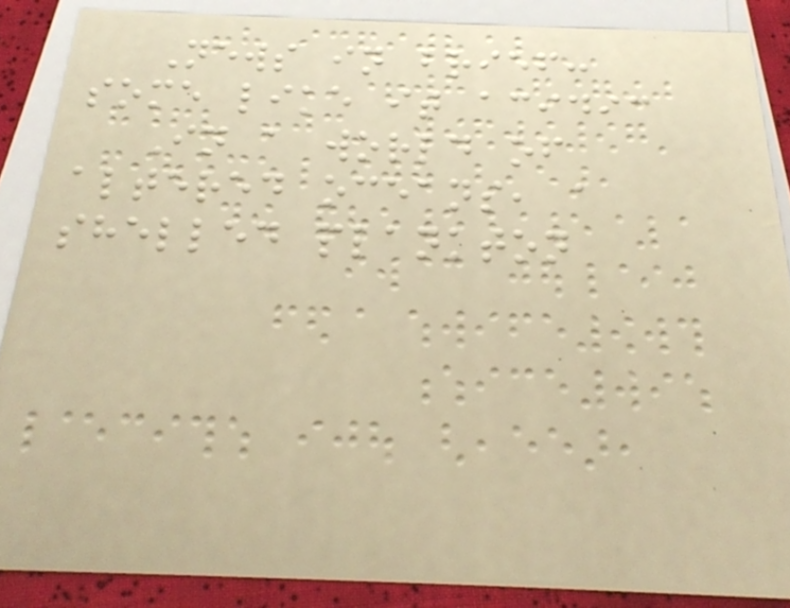News in brief:
some like it acidic
In a world of
altered oceans, a
shelled plankton
